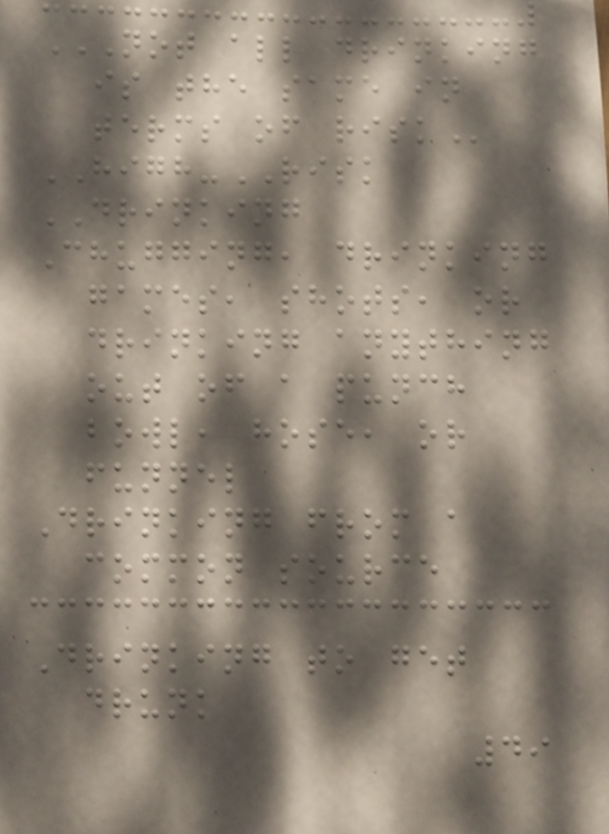NOT ALL DRINKING
IS THE SAME IN
TERMS OF RISK
HIGH-RISK
DRINKING
Chugging, drinking
games, shots, or
drinking anything
out of a punch
bowl, hose, or
funnel
Drinking from a
common source
Drinking to get
drunk
49
